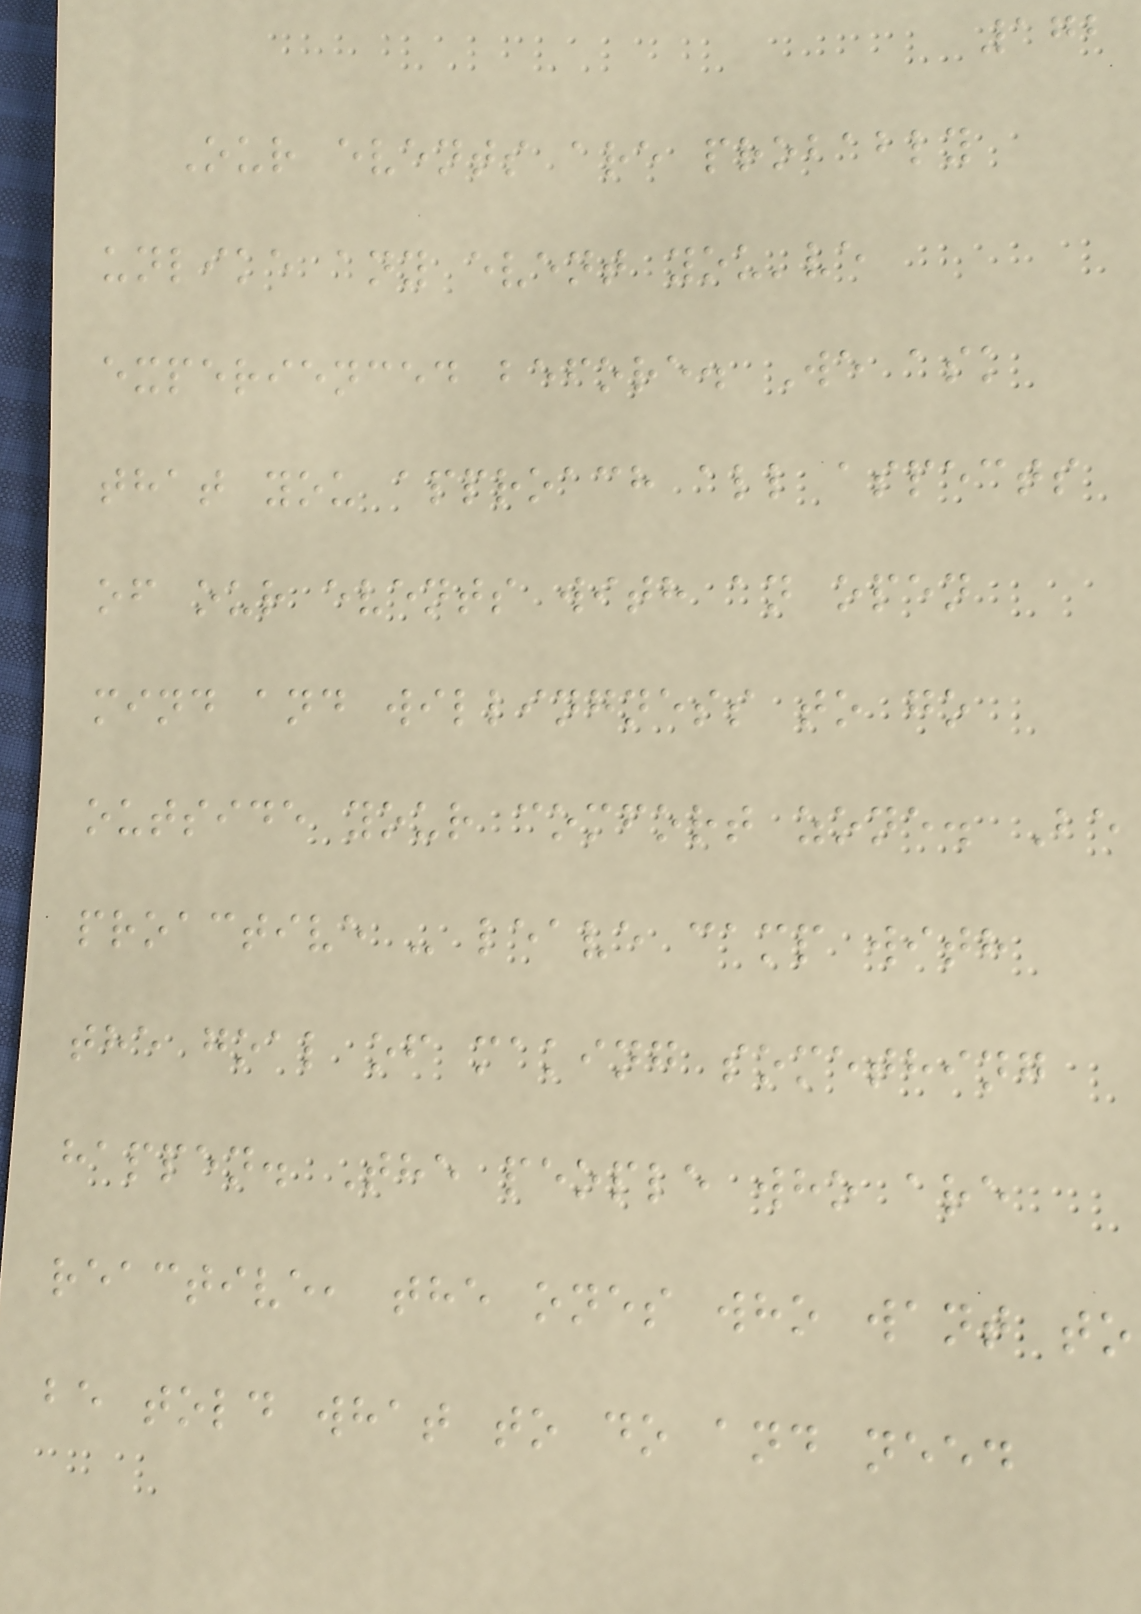172
Our events are probably
unlike any event you've
experienced before. We ask
that you approach all aspects
of our events with an open
mind and willingness to go
outside your comfort zone. Be
proactive - leave camp with
the goal of making something
happen. The people who are
reactive, the ones who want to
be told what to do and need
